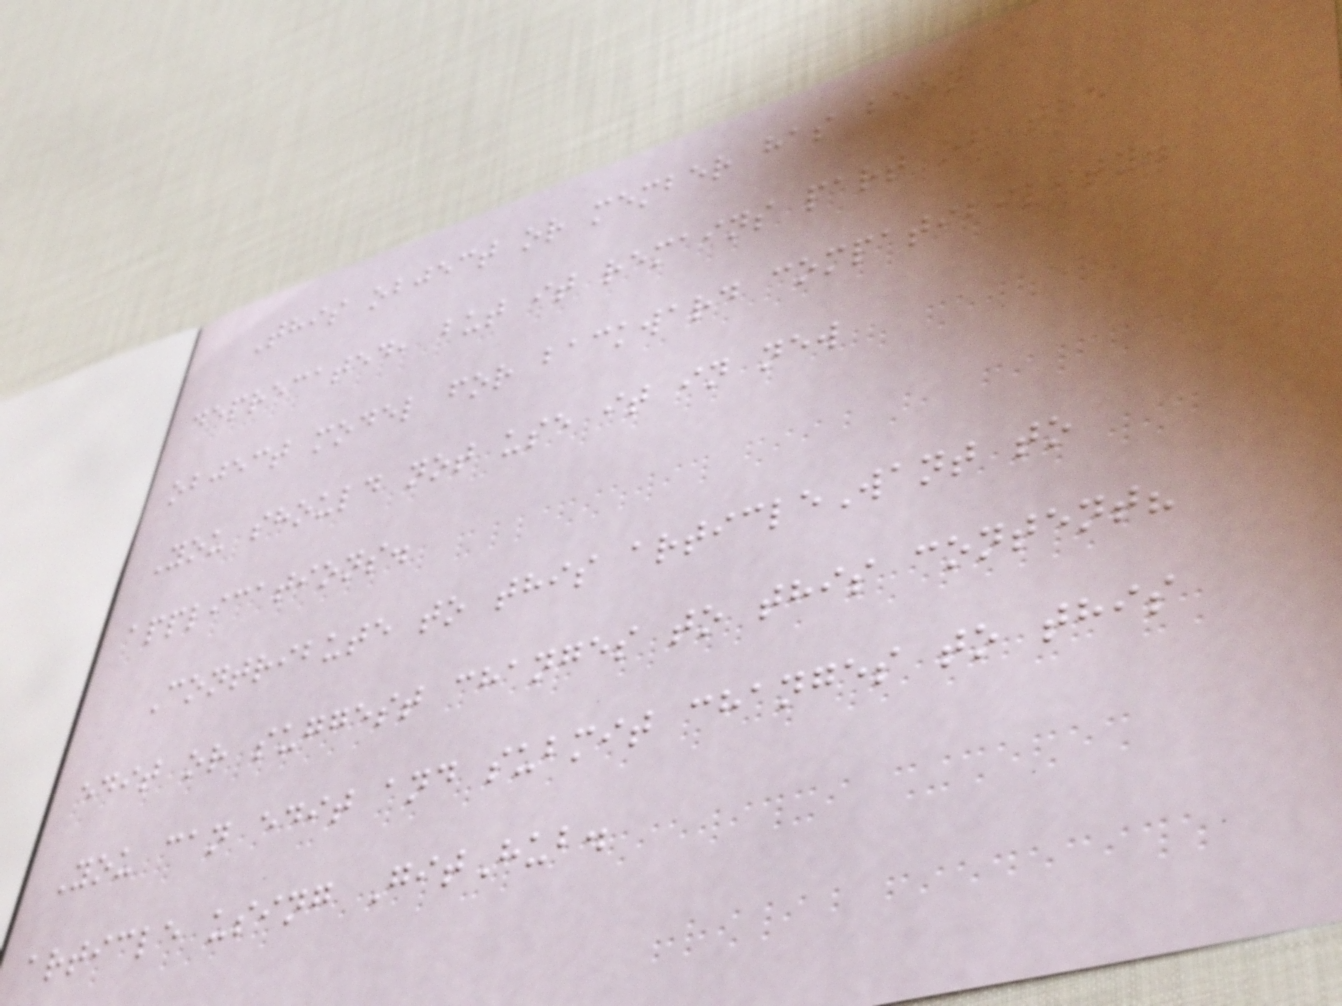This object or member has been
deprecated, but it remains part of the
object model for backward compatibility.
You should not use it in new
applications.
Contribute to this articleWant to
edit or suggest changes to this content?
You can edit and submit changes to this
article using GitHub.
